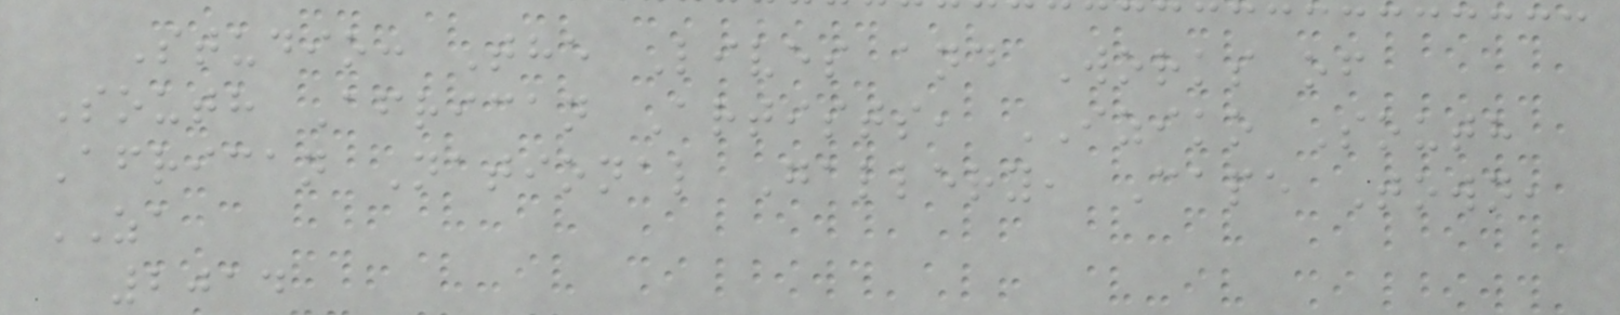Studio: The Lives and Works of
South African Artists, IZIKO South
African National Gallery, Cape Town,
ZA
2014
